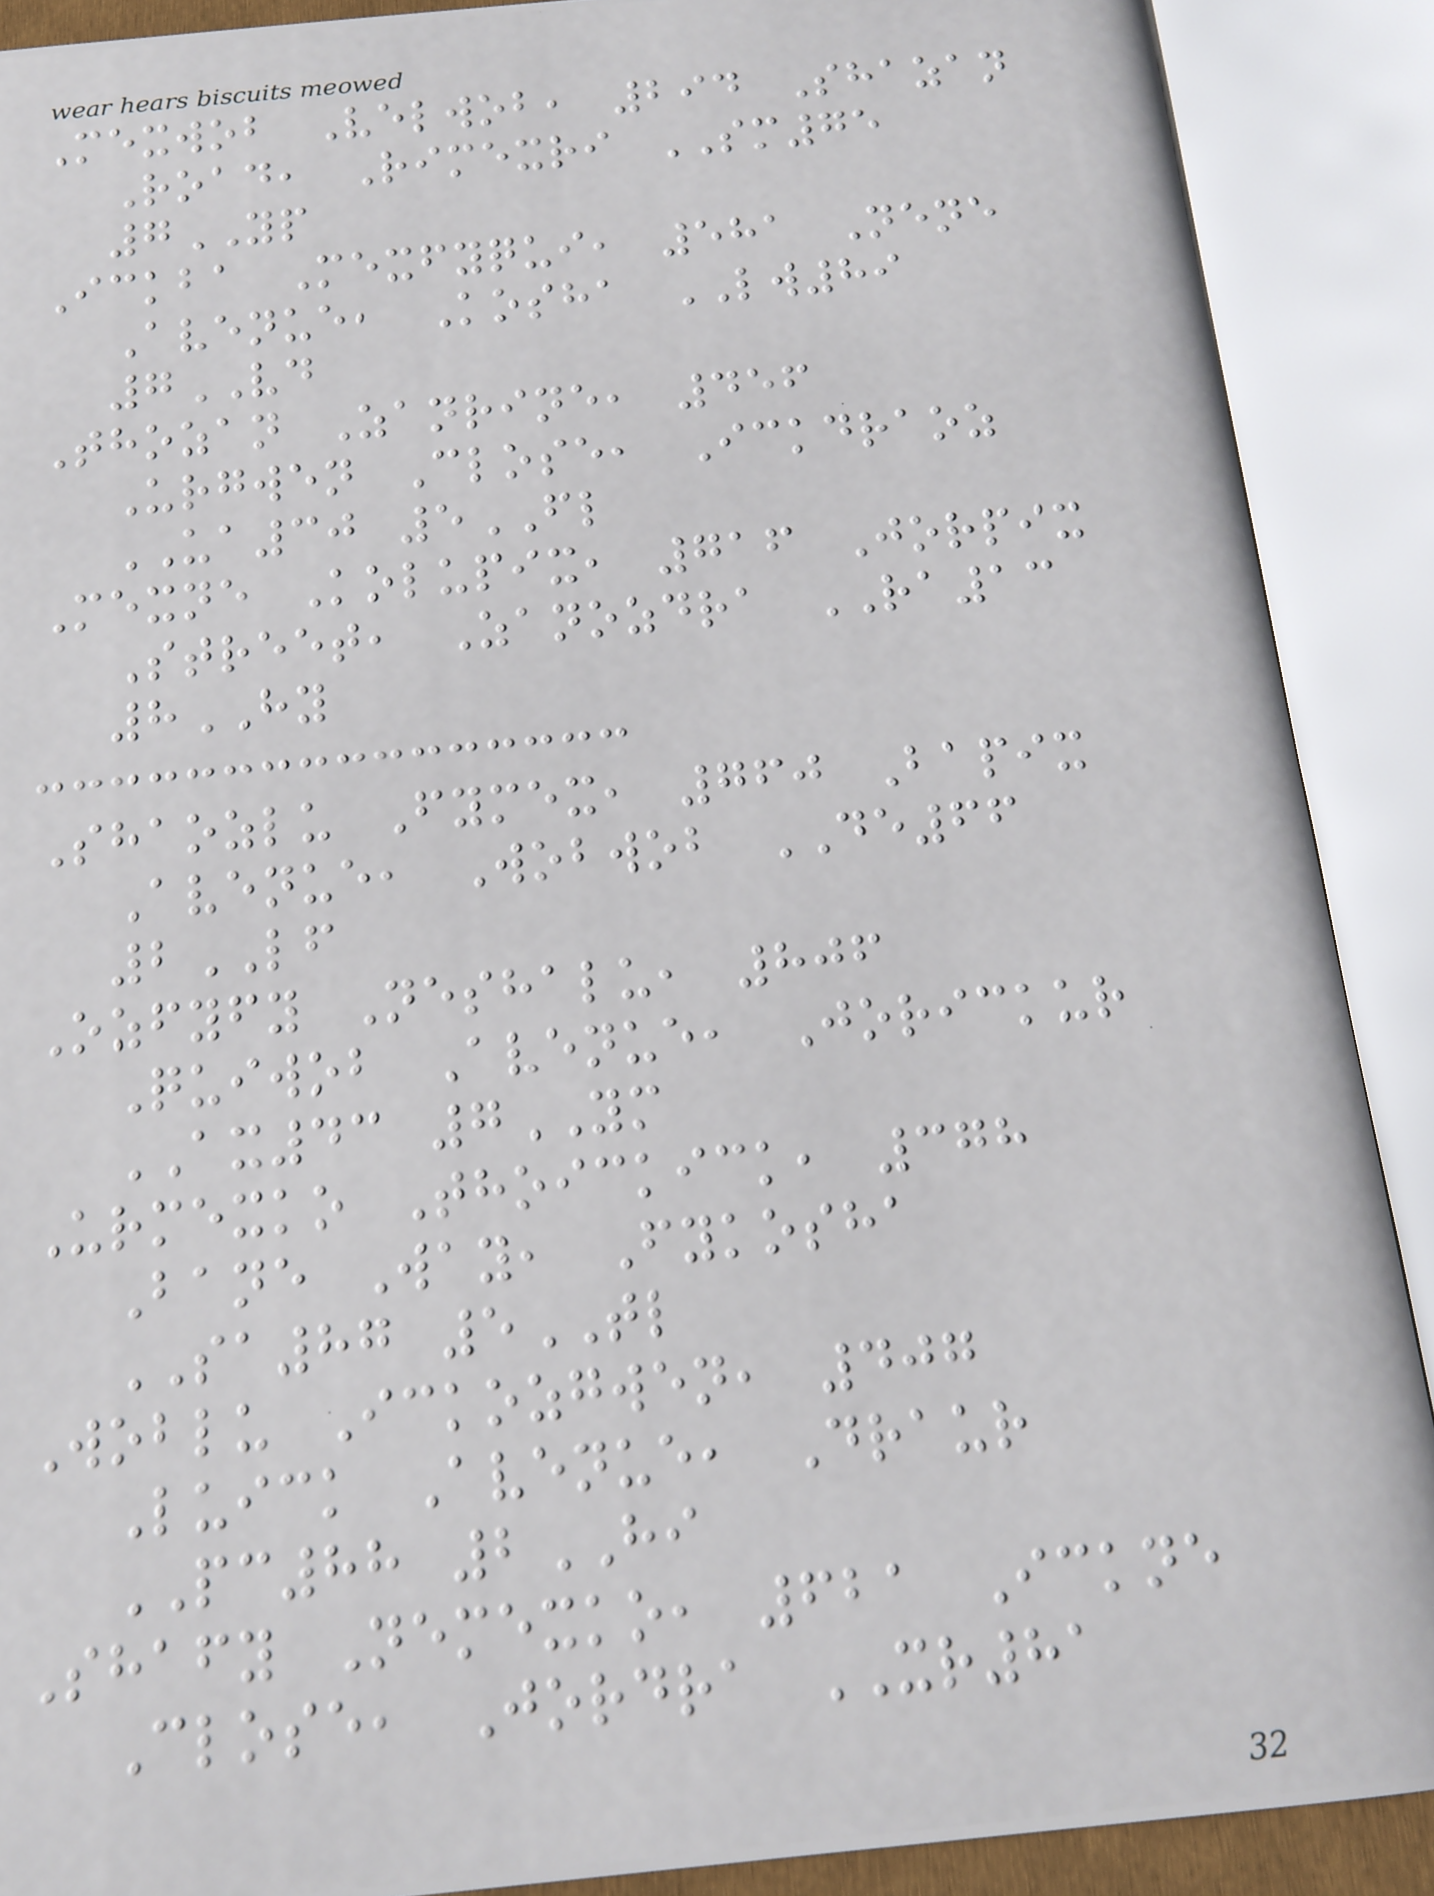Mexwob Velwob, 294 Shazan
Road, Rimexri SM75
7YP
Ickba Mexfyqui, 581 Nene
Avenue, Kosha LW89
7VD
Thozan Zanrine, 456
Urgwen Close, Ickdraoz
UA30 5FL
Mexne Kolupix, 716 Jorpix
Street, Zanozdra RA13
8HY
Shaozlu Fymex, 760 Bapix
Avenue, Wobwob DE66
2LF
Ozfyfy Neshalu, 806
Quiwob Avenue, Jorickur
AX43 7YM
Urmexko Thoickick, 378
Bane Way, Fykosha
SA87 5TL
Woblu Ickozgwen, 407
Luick Avenue, Draur
PC88 2HI
Shafy Nemexko, 621 Ickne
Close, Jordra XR81
